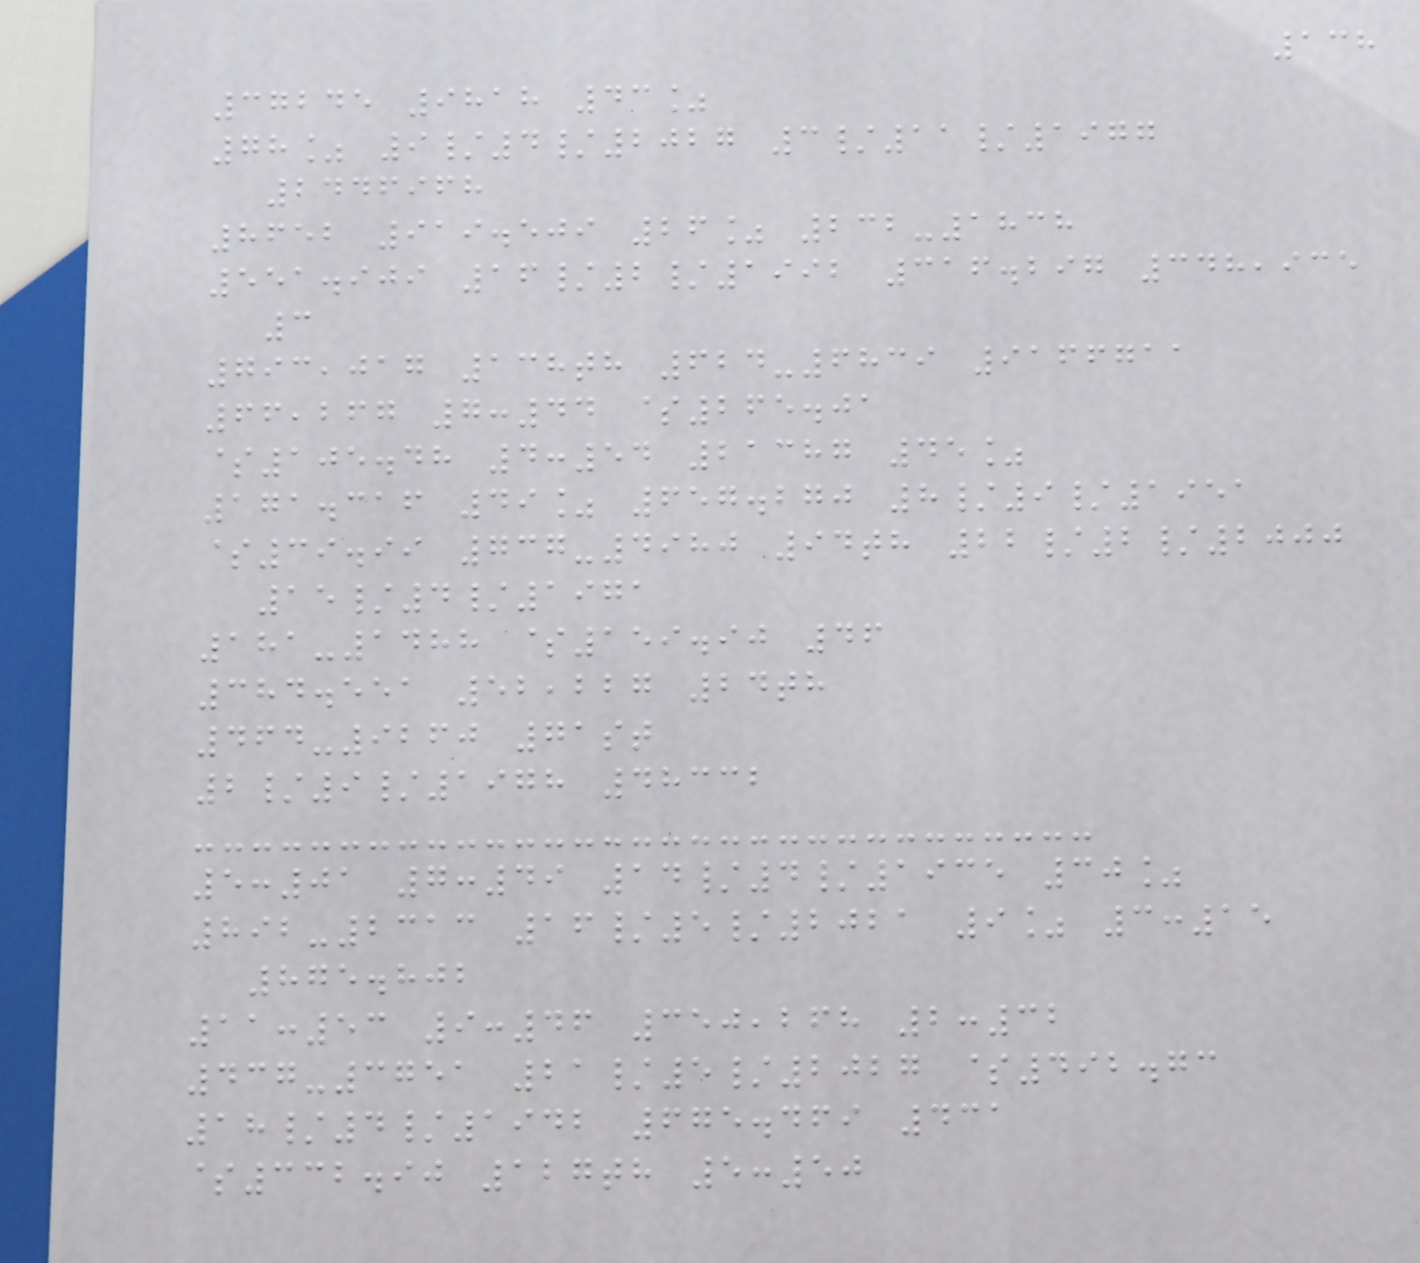138
37245 9818 43%
78% 9/4/2027 3/11/1977
2446968
8652 919.509 26% 232-1838
551.909 16/2/1992 316.297 348,935
3
793,017 138th 624-6839 9166711
66,267 7:44 $265.01
$105.48 4:54 21387 45%
171.316 49% 657.270 8/9/1951
$39.99 737-4980 94th 22/2/2000
15/4/1971
181-1488 $159.90 46
384.551 52,227 24th
464-9260 71st
2/9/1978 48332
5:01 7:49 14/4/1935 30%
892-2313 16/5/2021 9% 3:15
875.802
11:53 9:46 350,268 2:32
437-3751 21/5/2027 $492.73
18/4/1942 675.469 431
$332.90 127th 5:50
